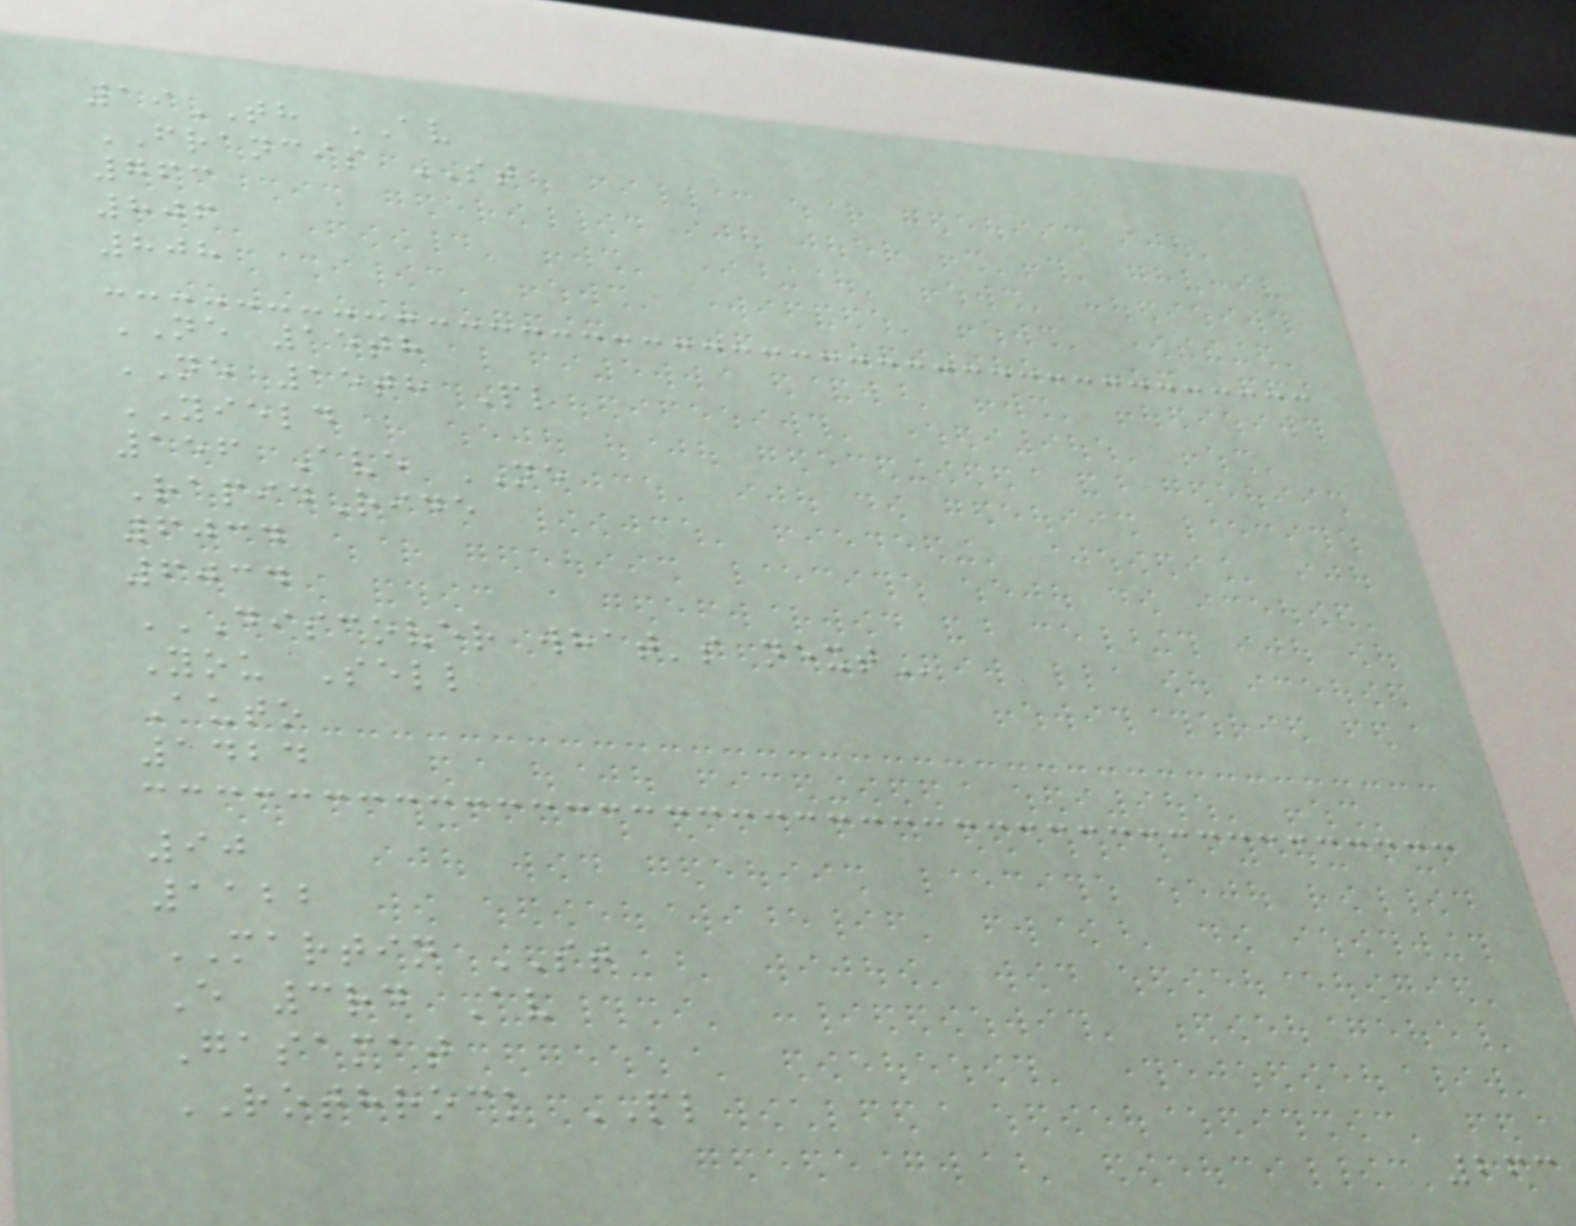19TH AV
FRANCIS ST
763
806
808
NE 15th
NE 15th Pl
YIELD
156 Ave NE
RapidRide
6034
6034
DISCOVER WHAT'S NEXT
You Sell
Auto
1424
90
1122
MARTIN ST
E 3rd Av
Gasamat
ROTHROCK PL
263
